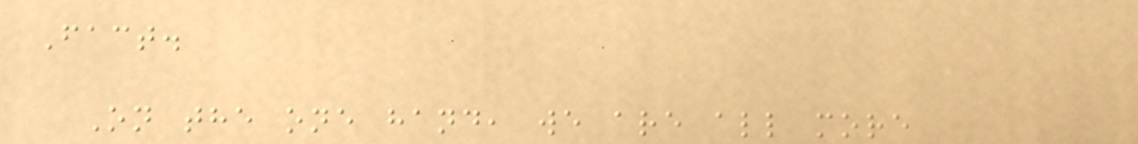Fact.
On the one hand, we are all more
